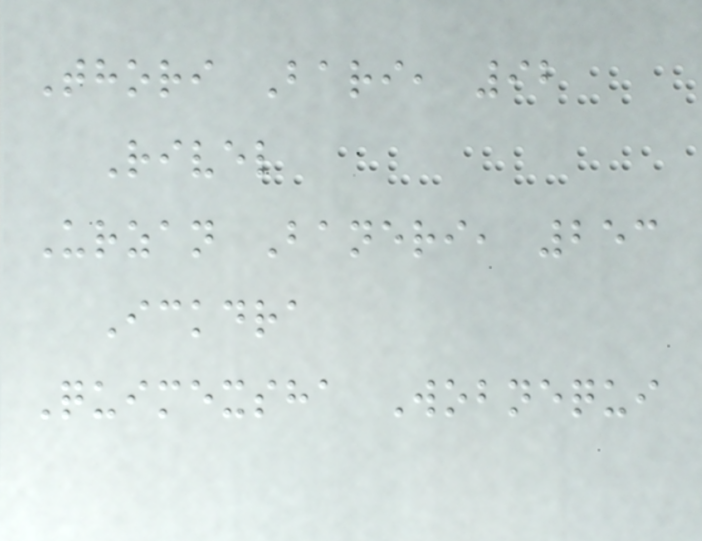Thori Bari, 92
Rivel
Urzan Baneri, 253
Ickdra
Quimexsha Wobnequi
